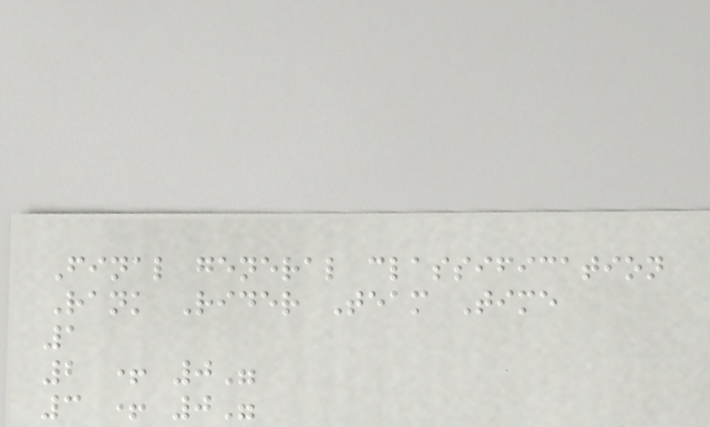Final general classification
Rank Rider Team Time
1
2 + 0"
3 + 0"
